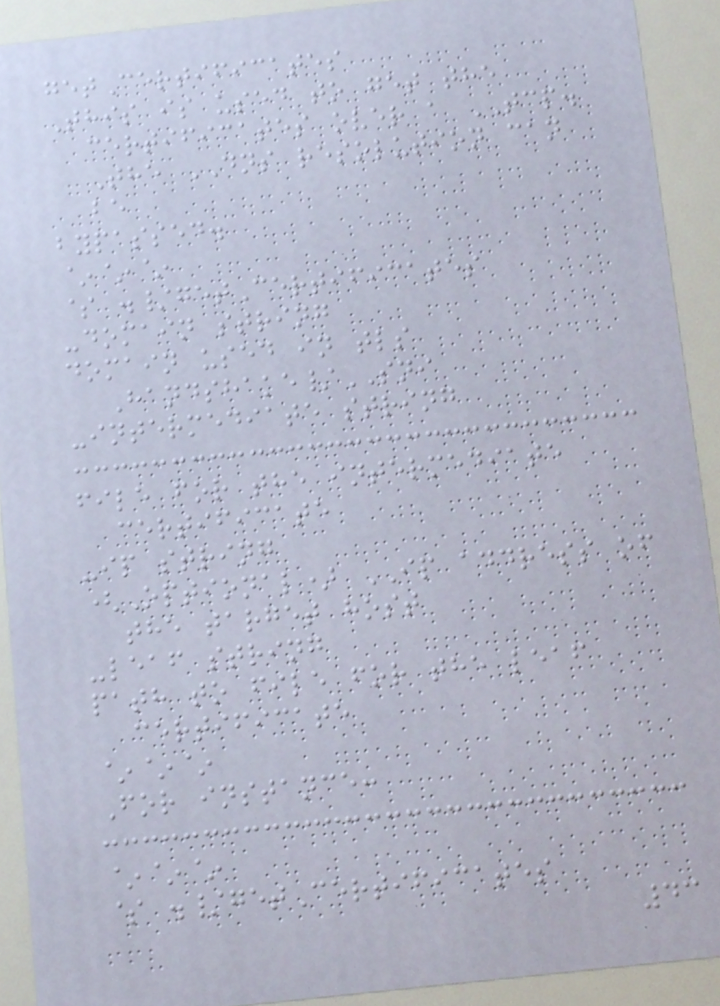getCertificates
This is used to get the
certificates over a TCP.
The DNS resolution can
be
bypassed.
~~~
$ ./getCertificates
-domain string
domain used in tls
Handshake/SNI
-intermediate string
file for the intermediate
certificate
-ip string
(Optional) IP address of
the target host
-leaf string
path to file for the leaf
certificate
~~~
For instance:
~~~
$ ./getCertificates
43
